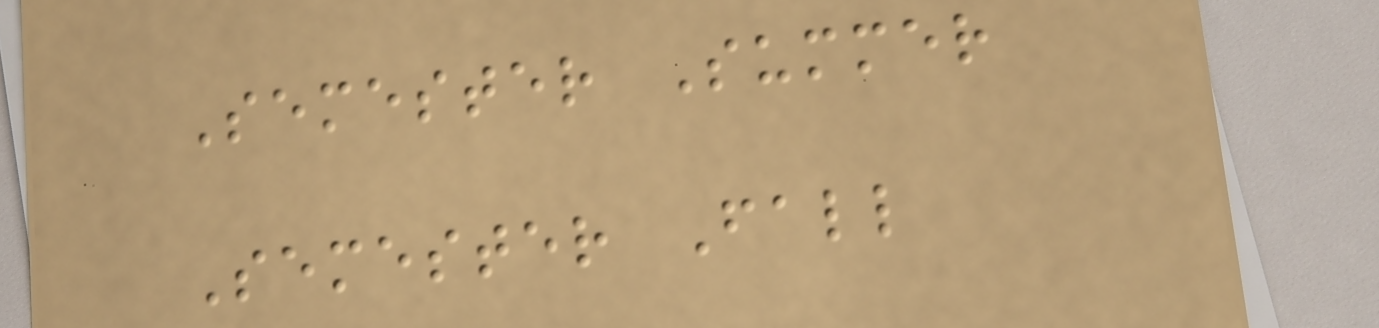Semester Summer
Semester Fall
